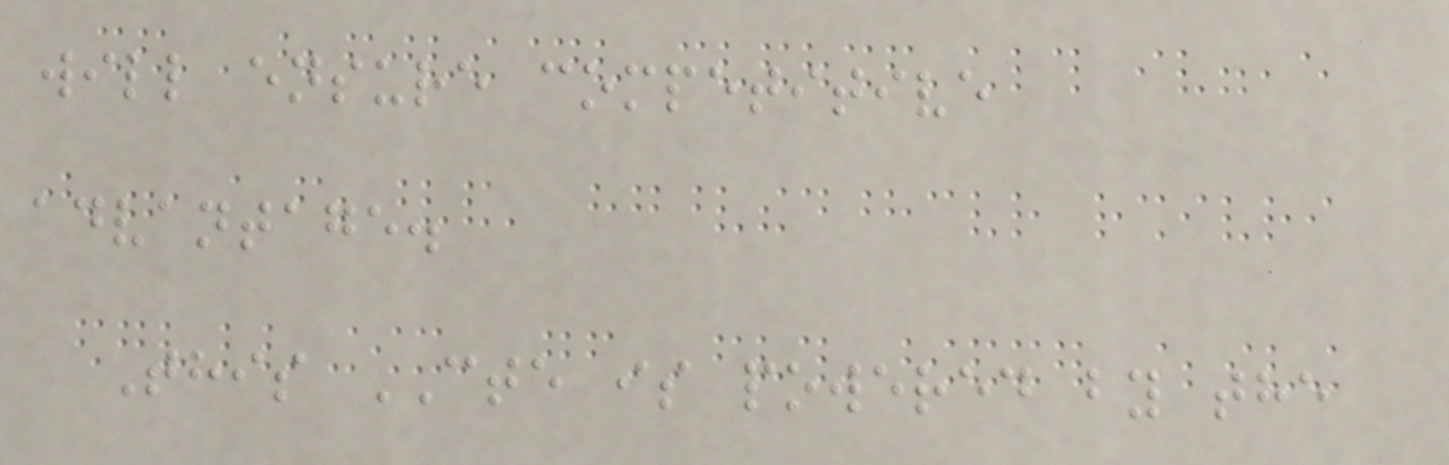will ensure competitive
advantage.
This CTE is powered by the
